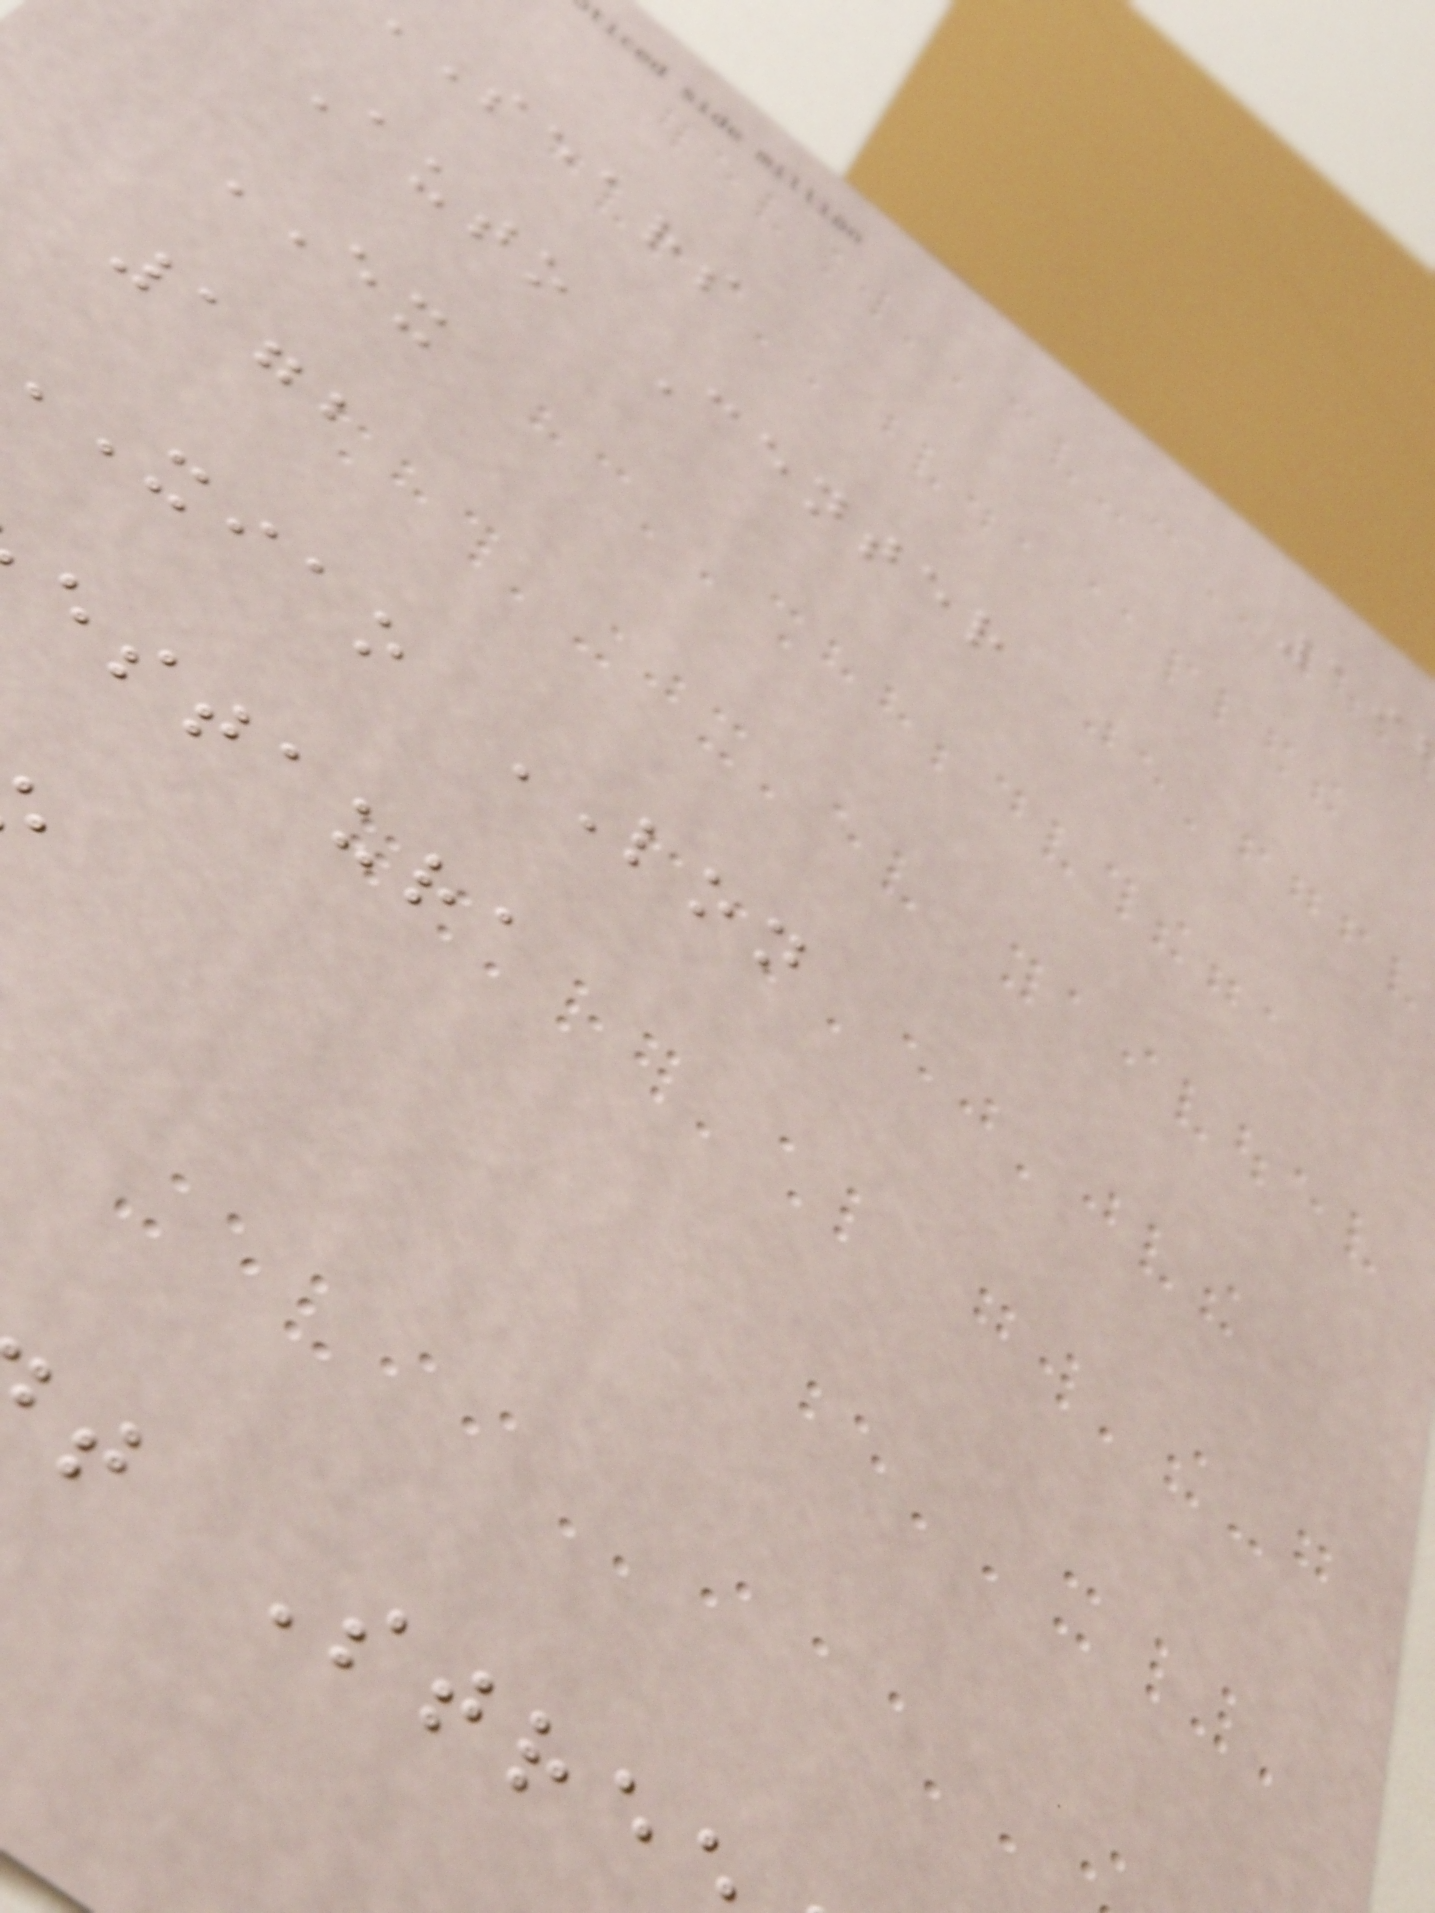sears
Auto Center
EX
172
xiao LON
estaura
t Stre
